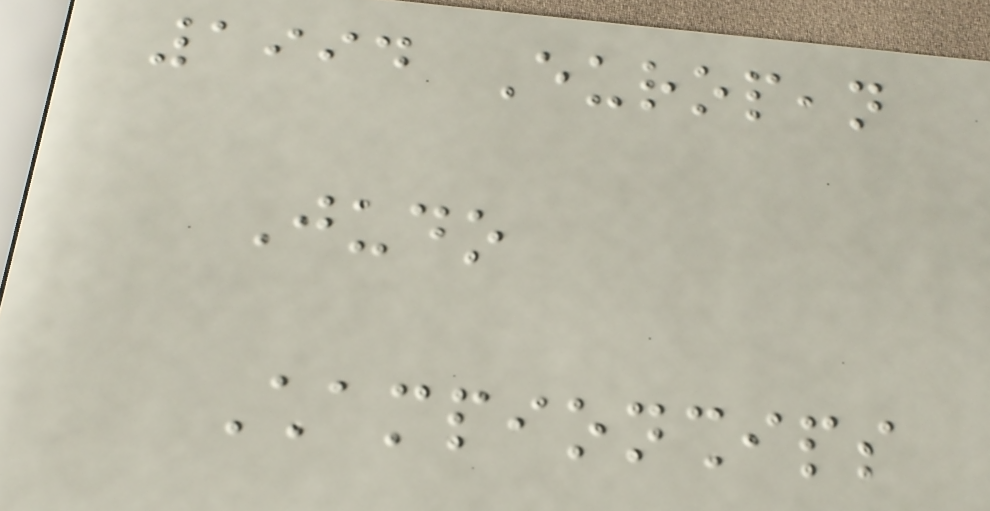1994 European
Judo
Championships
